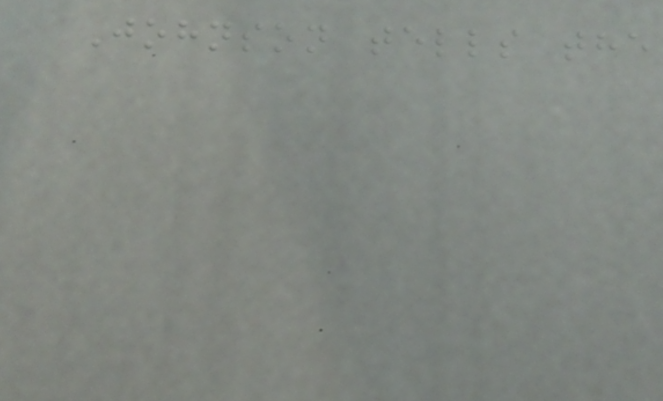Johnson tells the
